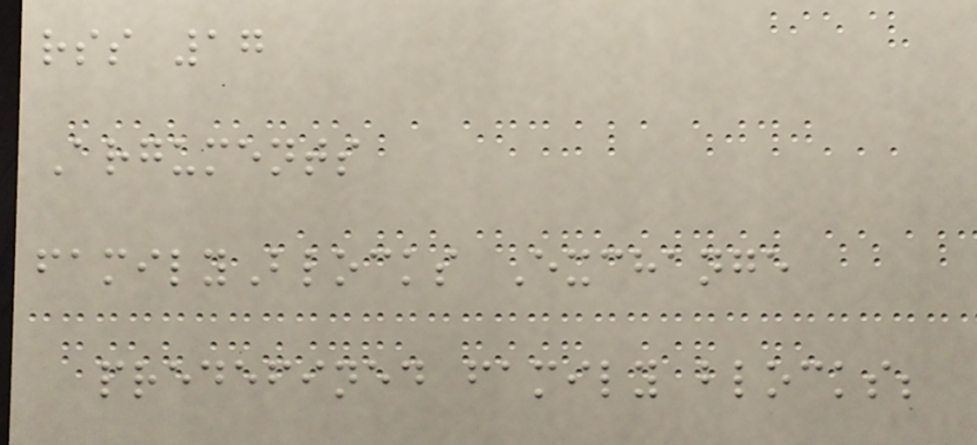rss 17
Arguments
familyBlocks Exchange
predefined family blocks;
